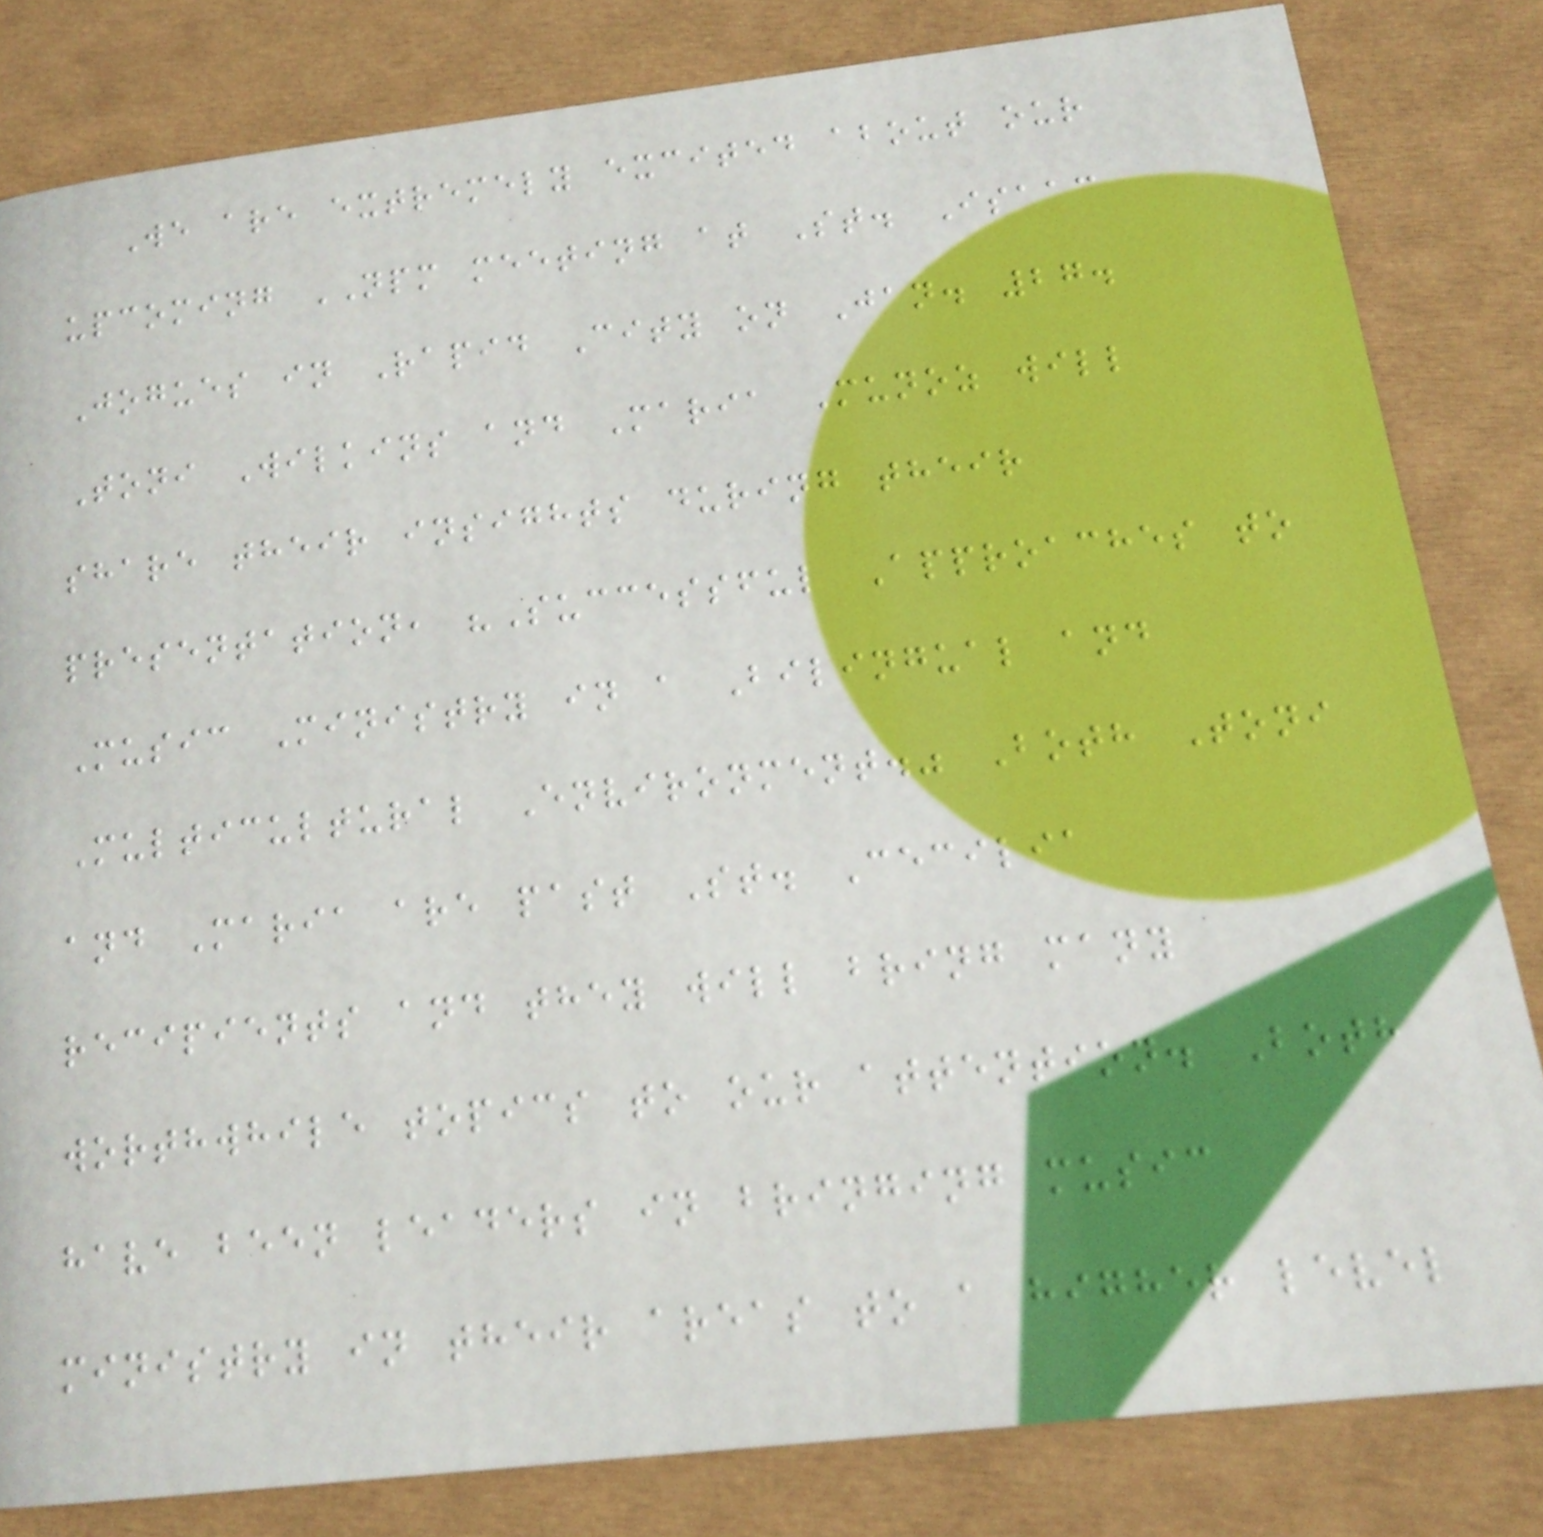We are extremely excited about our
upcoming NPM meeting at St. Isaac
Jogues in Rapid City on Jan. 27.
Toni Wilkins and Maria Munoz will
share their insights during their
presentation, "Successful Approaches to
Music Ministry in a Bilingual and
Multicultural Environment." Both Toni
and Maria are past St. Cecilia
recipients and they will bring many
worthwhile topics to our attention. Both
have been leaders in bringing music
ministry in their areas to a higher level
